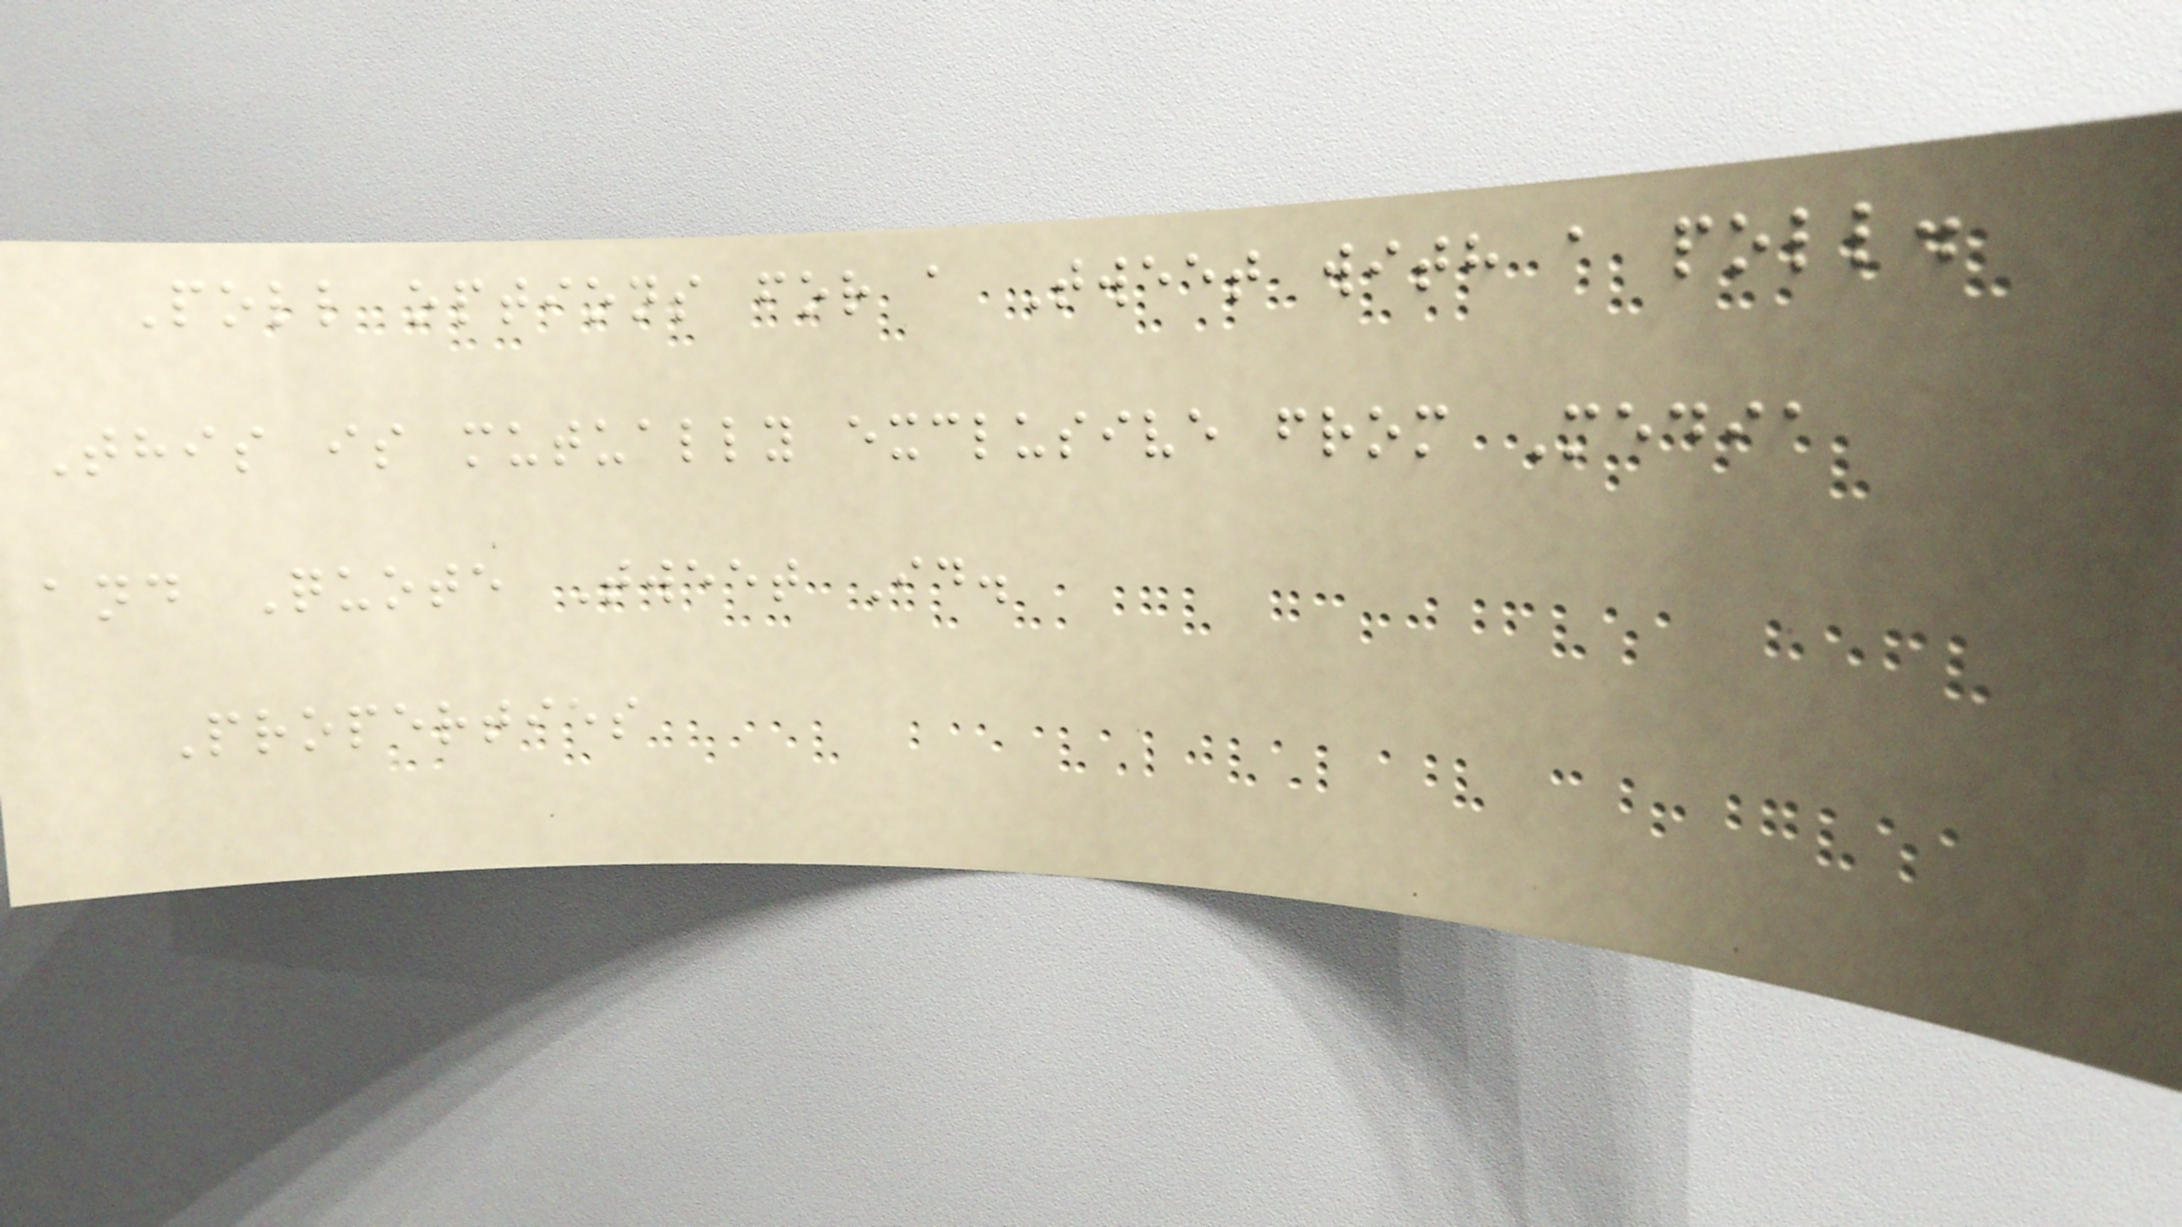Poll options for a Tweet with a poll.
This is mutually exclusive from Media
and Quote Tweet Id.
Properties
